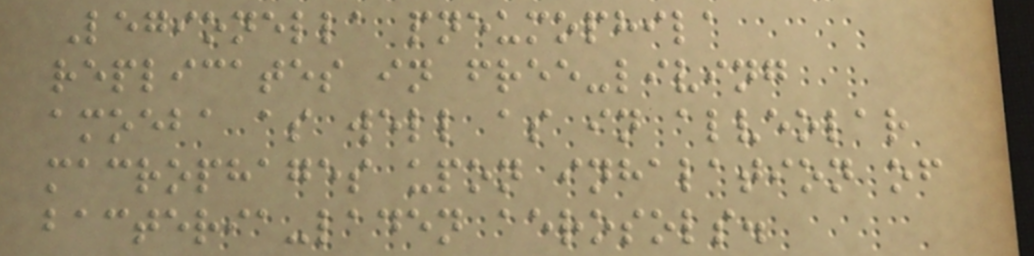Legionella pneumophila
replicates in free-living
amoeba as well as in alveolar
macrophages upon inhalation of
bacteria-laden aerosols.
